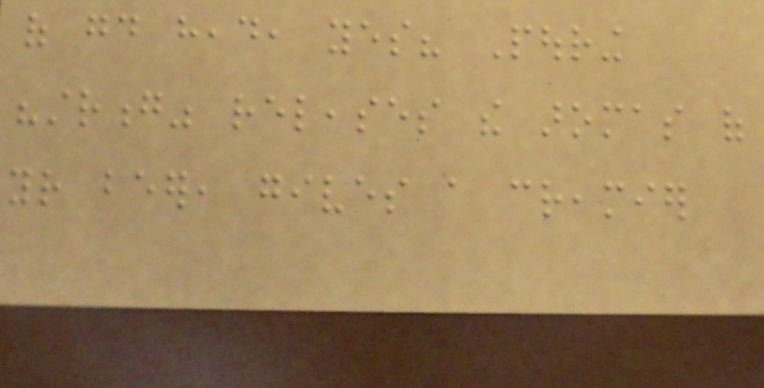of good head, yes? Pouring
"strong" releases the aromas of
your beer, gives a creamier
